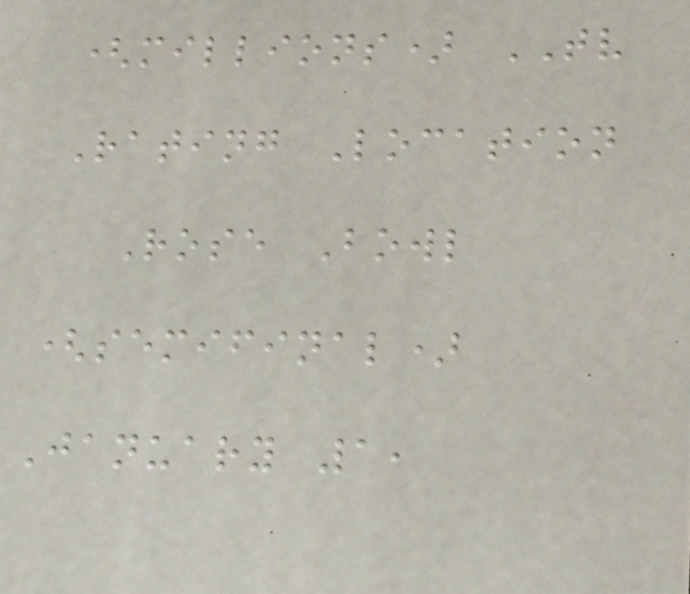(millions) TV
Rating Location
Rose Bowl
(semifinal)
January 1,
